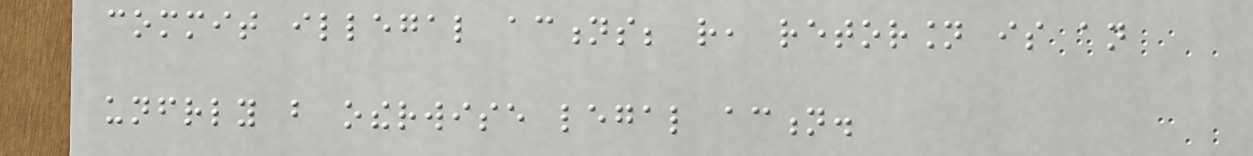commit illegal actions; rather, retorsion is an
unfriendly but otherwise legal action.
